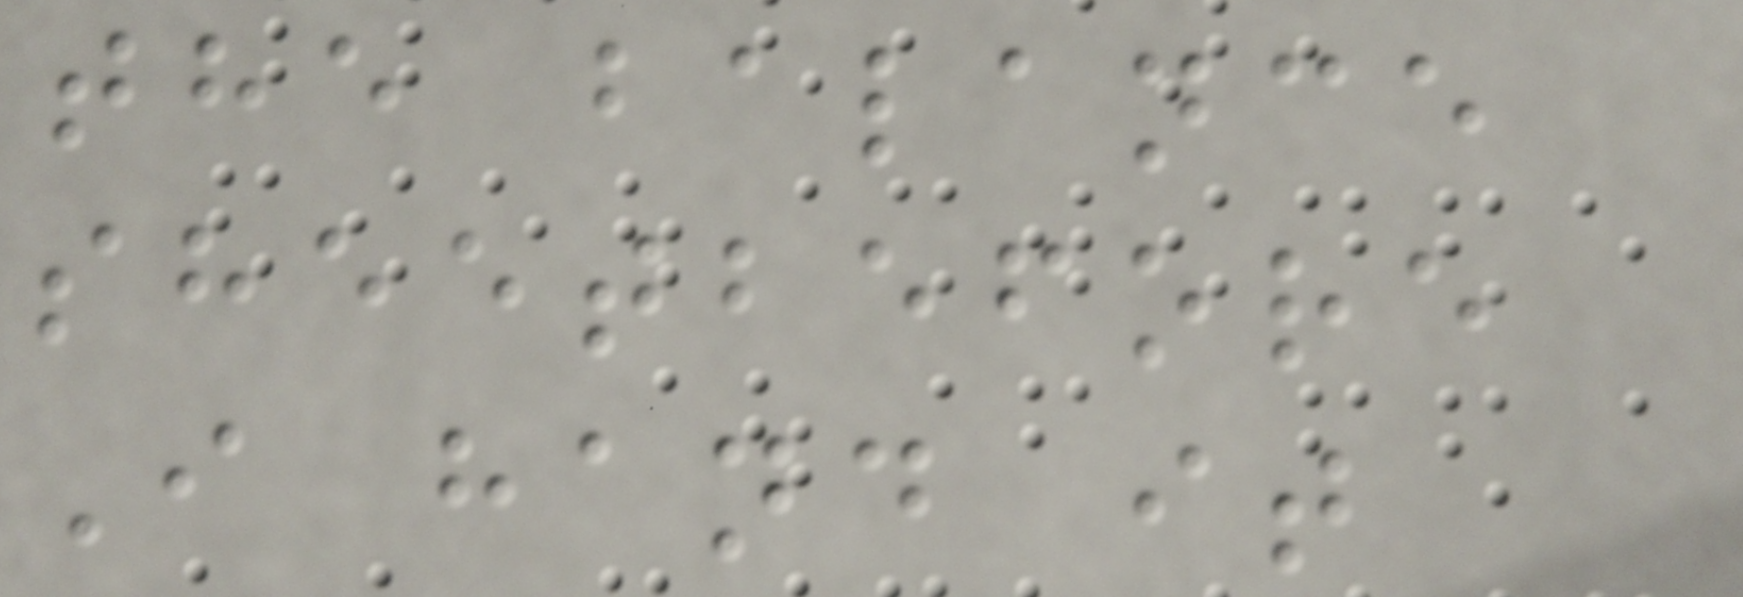the balance
sheetbefore
I hand it
